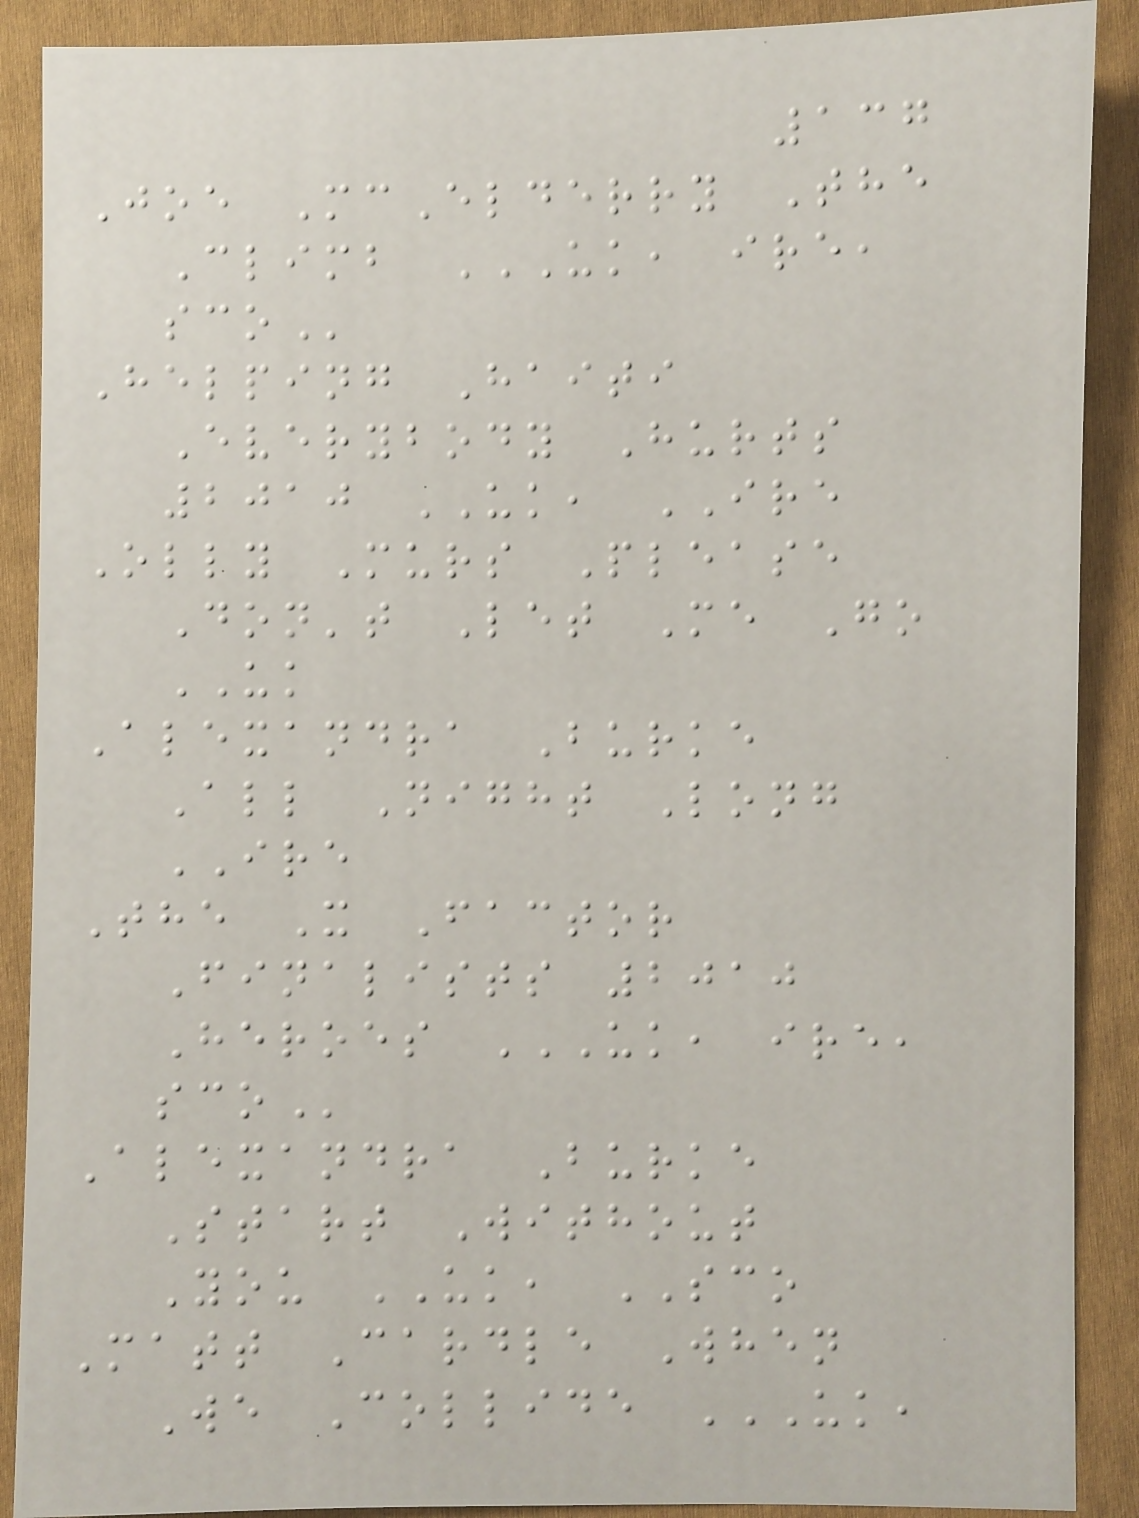137
Joe McElderry The
Climb UK, IRE,
SCO
Helping Haiti
Everybody Hurts
2010 UK, IRE
Olly Murs Please
Don't Let Me Go
UK
Alexandra Burke
All Night Long
IRE
The X Factor
Finalists 2010
Heroes UK, IRE,
SCO
Alexandra Burke
Start Without
You UK, SCO
Matt Cardle When
We Collide UK,
